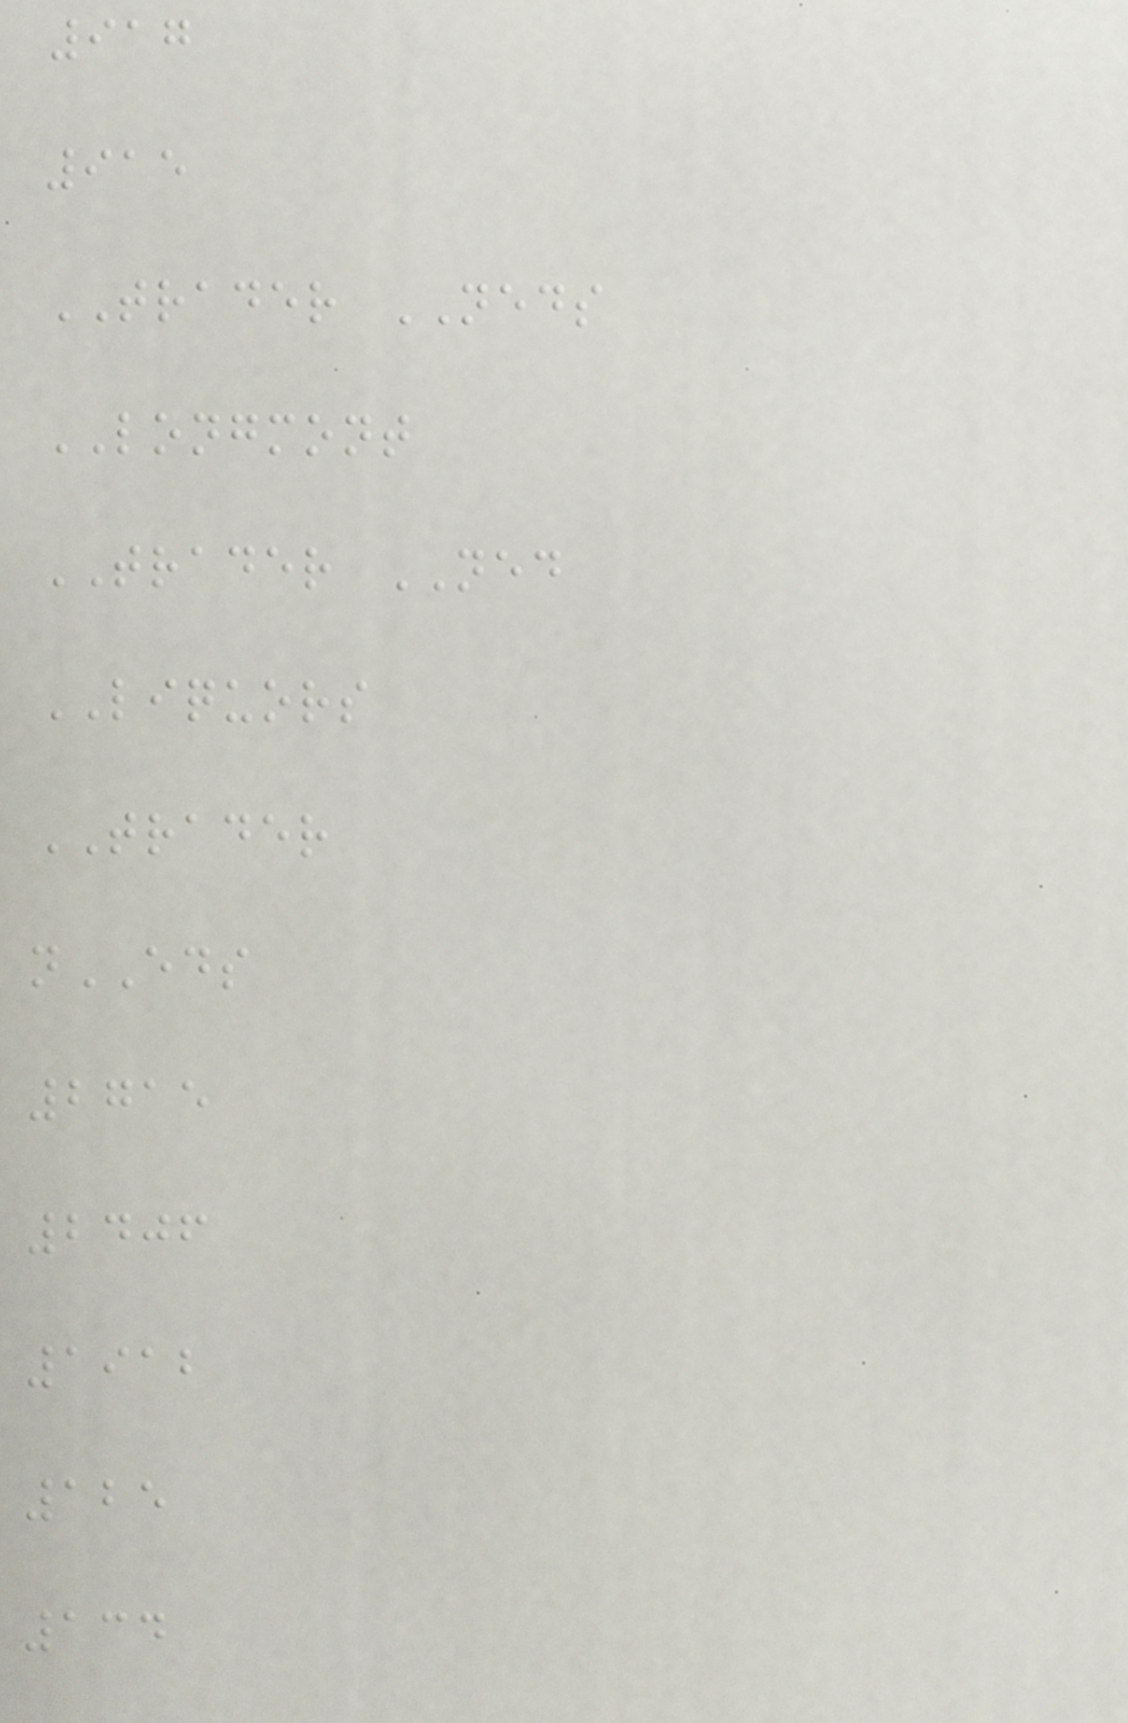917
915
TRADER NEDS
LONGMONT
TRADER NED
LIQUORS
TRADER
nEDS
2715
2406
1912
125
134
